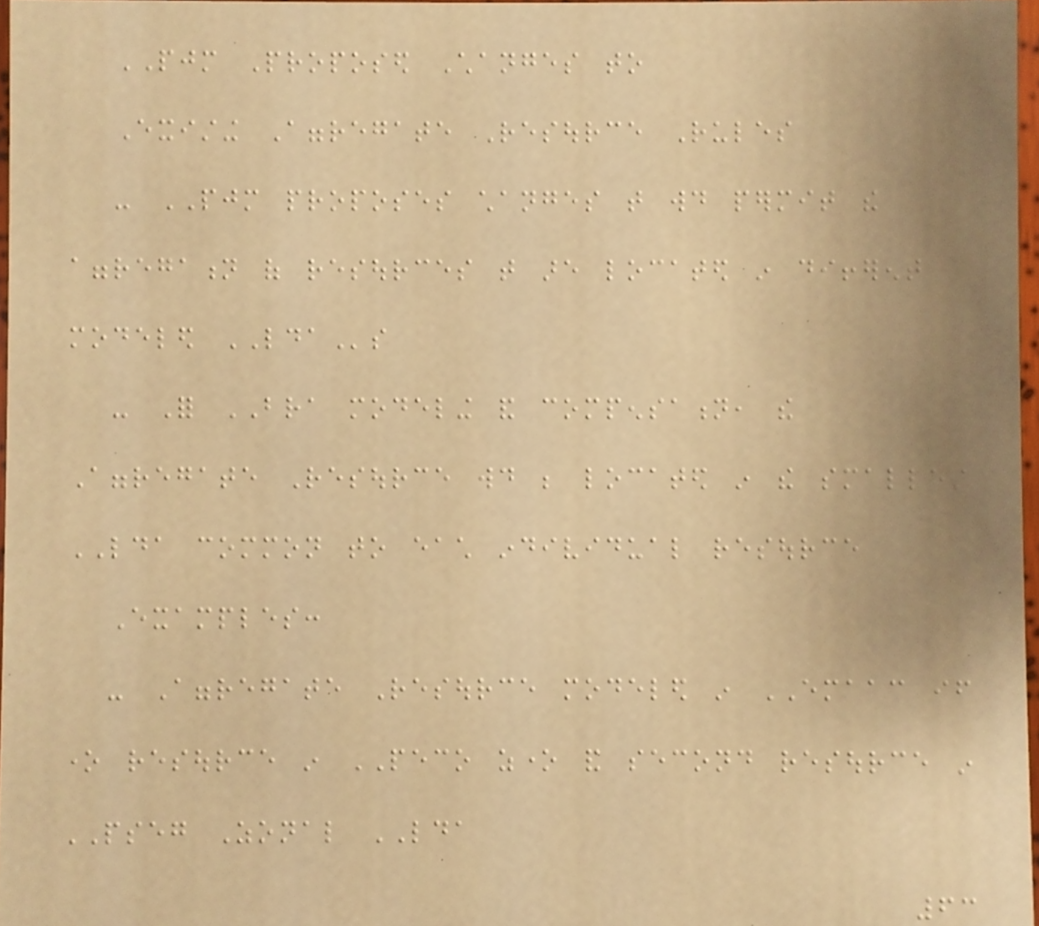PJM Proposed Changes to
Existing Aggregate Resource Rules
- PJM proposes changes that would permit the
aggregation of resources that are located in different
modeled LDAs
- For BRA modeling and compensation, the
Aggregate Resource would be located in the smallest
LDA common to each individual resource
Examples:
- Aggregate Resource modeled in EMAAC if
one resource in PECO zone and second resource in
PSEG Zonal LDA
63
